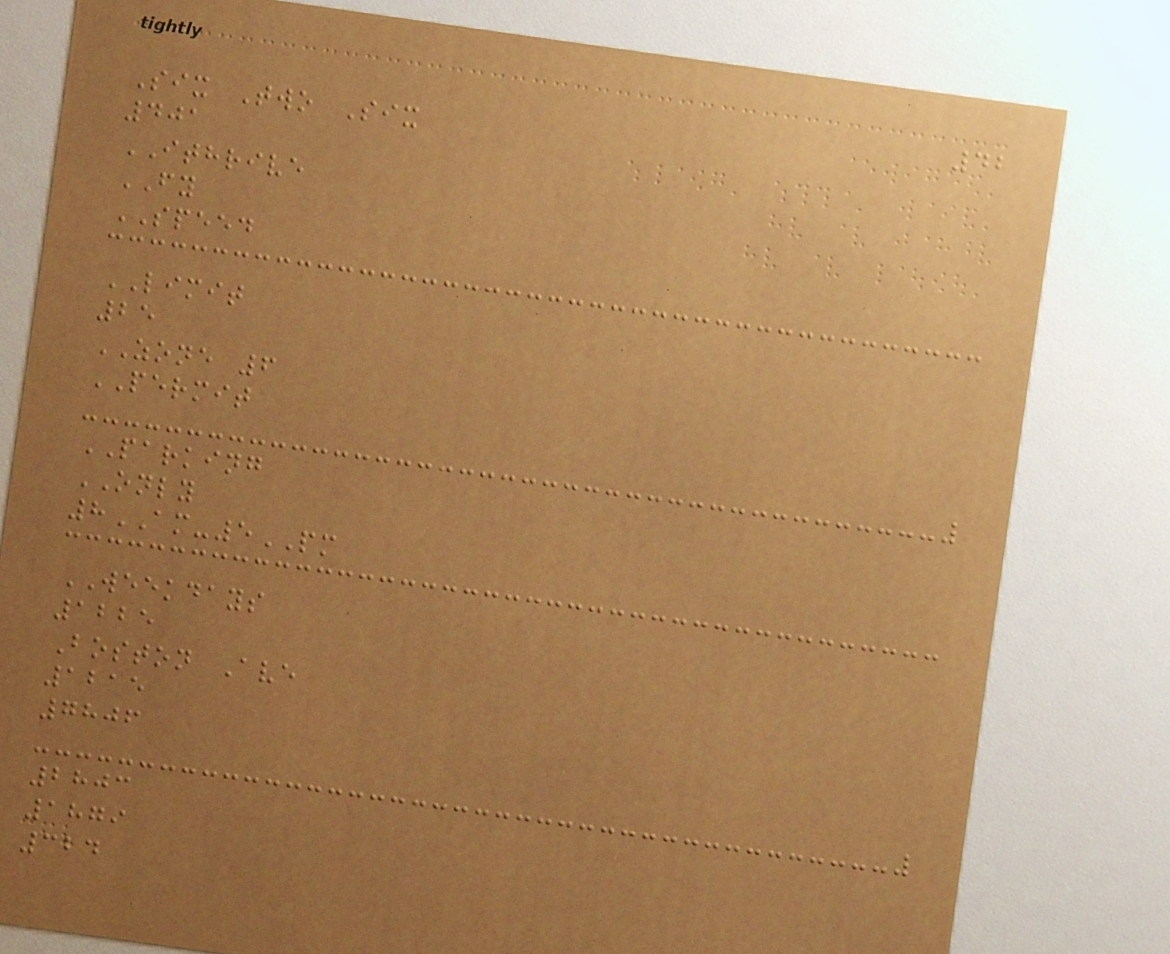42
Six Two Six
401
ITHRIVE
FY
SPEED
LIMIT
25
ZONE 6
PERMIT
PARKING
ONLY
8AM-5PM
WEEKDAYS
1225
Boston Ave
1215
7806
2803
1879
324
